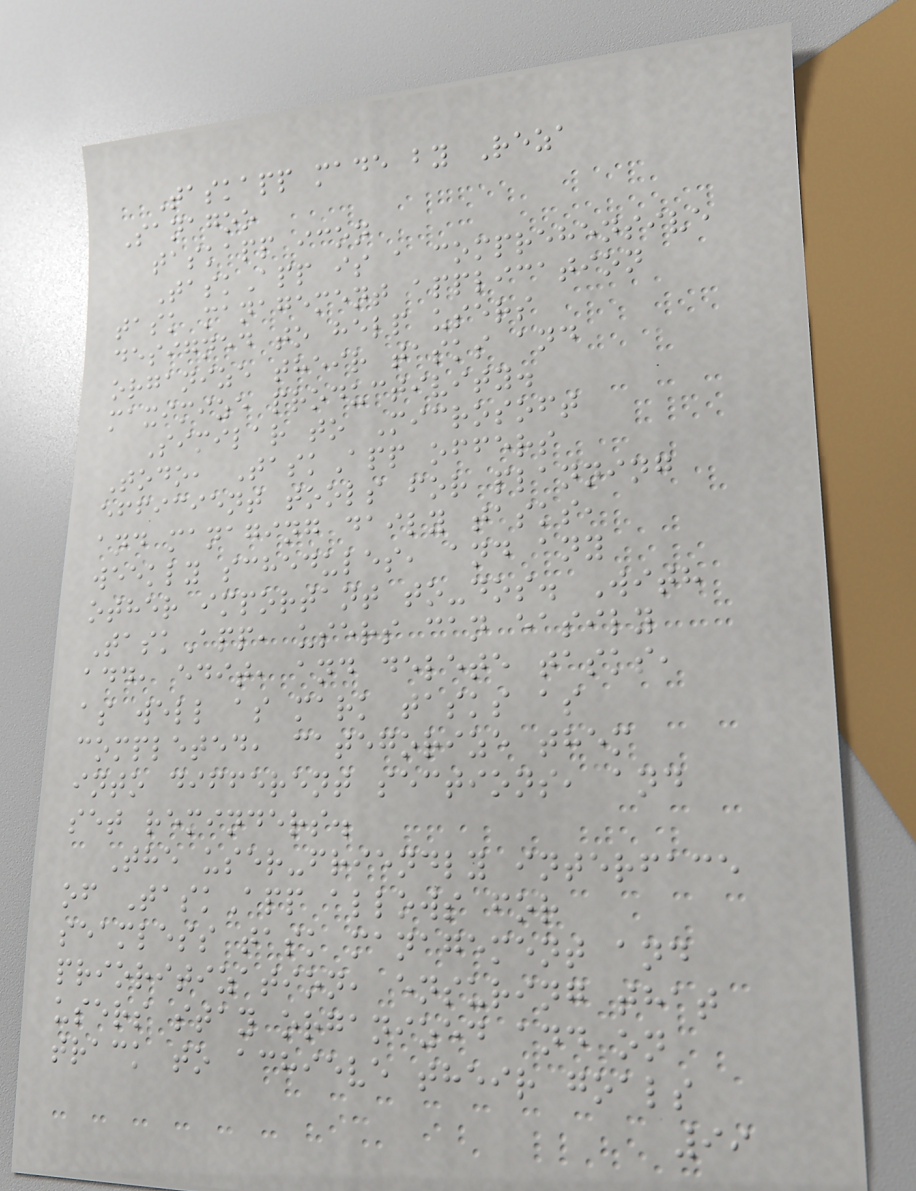Taskapp made by Reza
Sanagoo
taskapp icon
TaskApp is a comprehensive
task management application
designed to help users
organize their tasks and
maximize productivity.
Similar to Microsoft
Todo, TaskApp offers
efficient tools for planning
and managing daily tasks,
weekly schedules, and any
other important to-dos. With
TaskApp, users can easily
add, edit, and delete tasks,
as well as mark tasks as
completed, categorize them
into different sections, and
set reminders.
The user-friendly interface
of TaskApp allows for
seamless task management and
prioritization, ensuring that
users stay organized and on
track to achieve their goals
99
